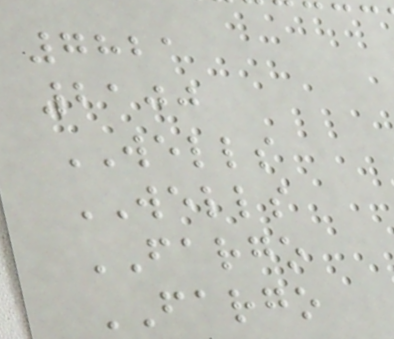7821
2100
WELLS
WELLS
FARGO
FARGO
